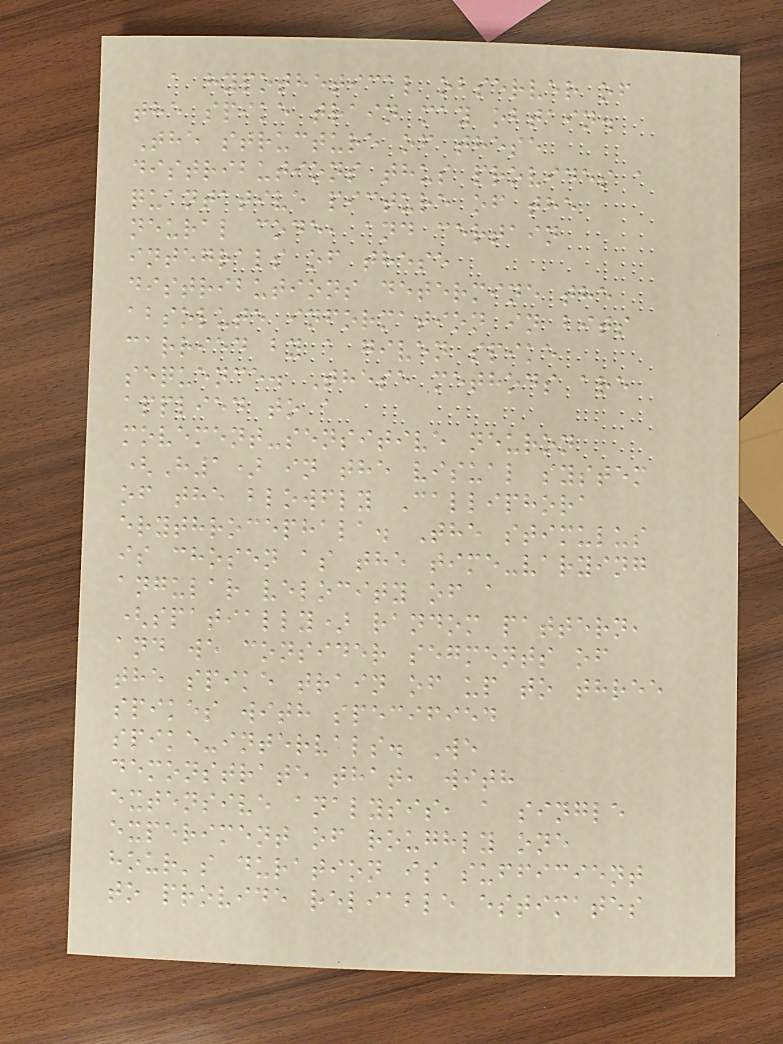a hypothetical observer of
the spike train may obtain.
The structure of these
distributions thus provides a
quantative picture of the
neural code, and certain
integrals of these
distributions determine the
absolute information in bits
carried by a given spike
sequence. These methods are
applied to a
movement-sensitive neuron
(H1) in the visual system
of the blowfly Calliphora
erythrocephala. The stimulus
is chosen as the time-varying
angular velocity of a
(spatially) random pattern,
and we consider segments of
the spike train of up to three
spikes with specified
spike-intervals. We
demonstrate that, with
extensive analysis, a single
experiment of roughly one
hour's duration is sufficient
to provide reliable estimates
